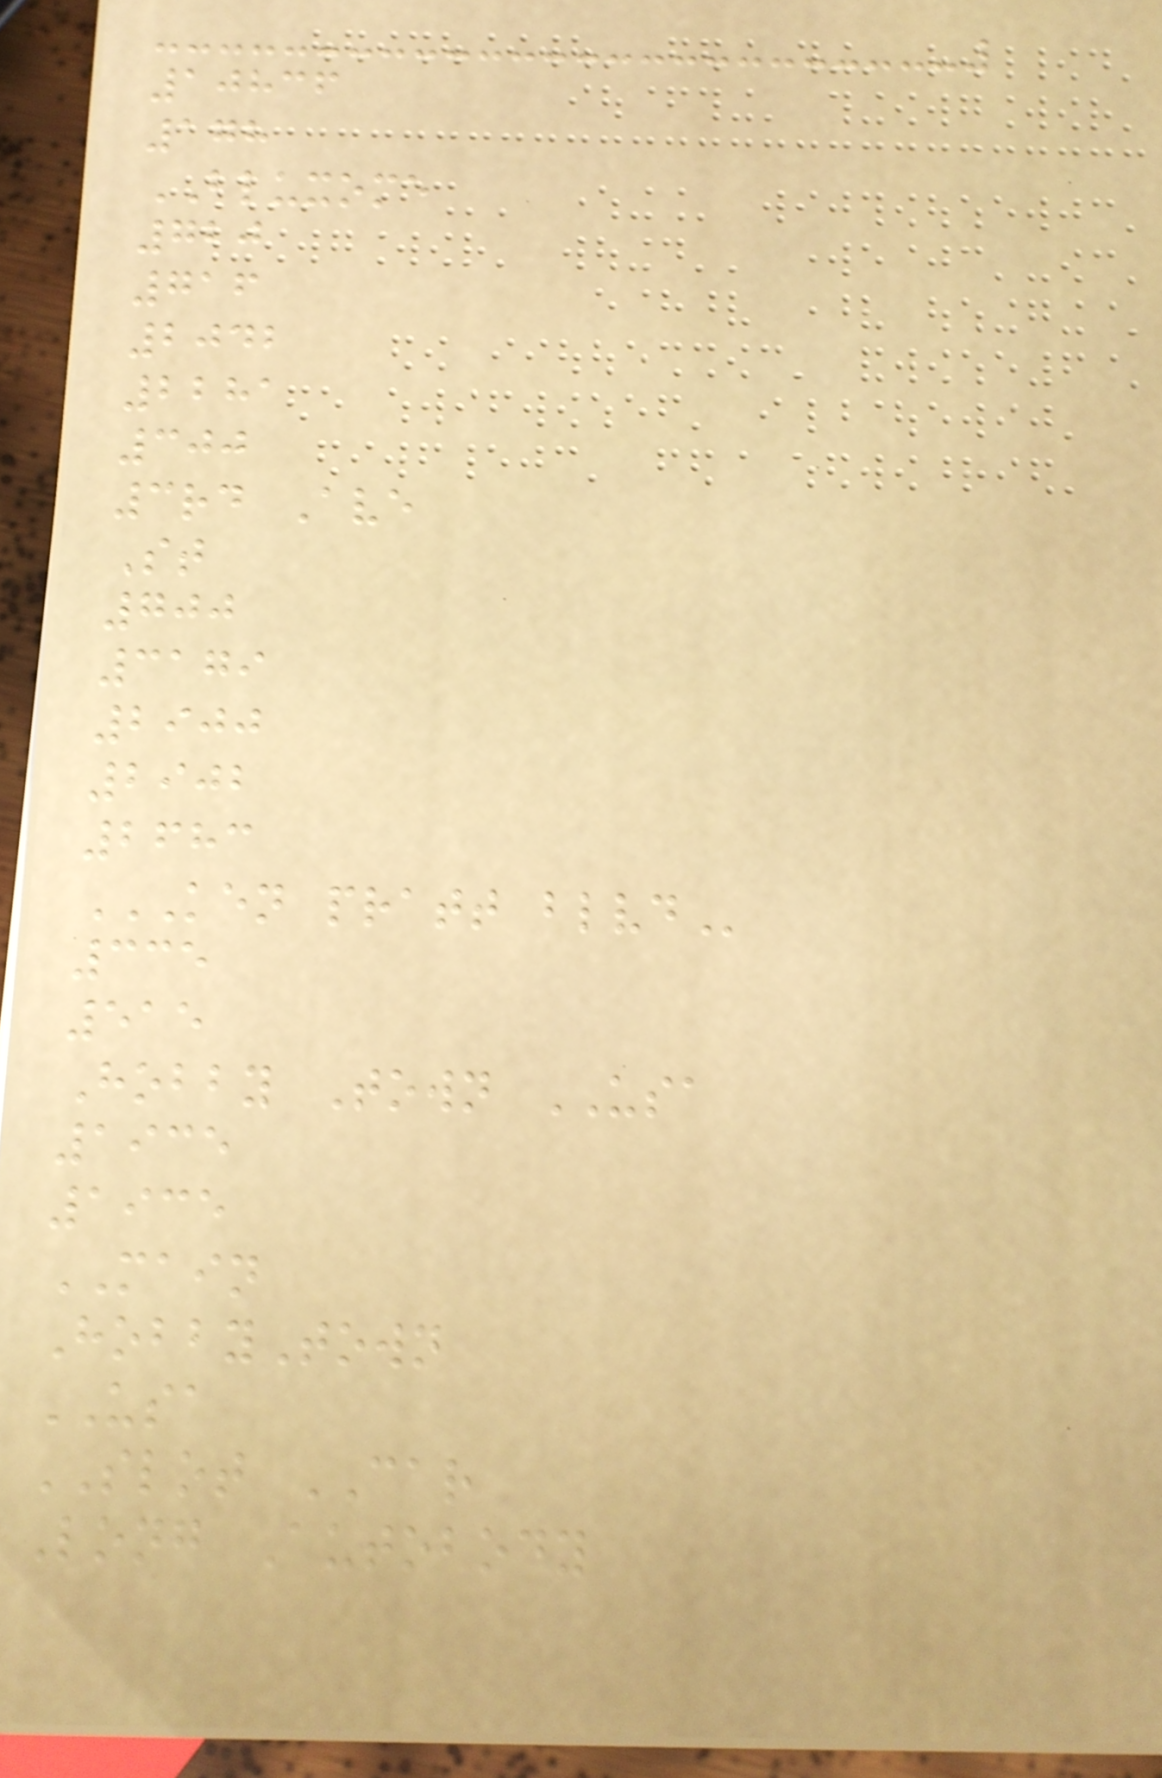10836
178
BLUXOME
720
716
2042
2281
300
3rd Ave
St
700
3179
2900
2902
2683
KEN PRATT BLVD
335
515
Hobby Town USA
1935
1935
MAIN
HobbyTown
USA
SLOT CAR
Long Autobody
